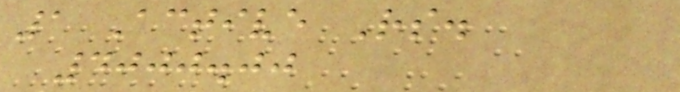1 Active Rs.
4000.00
